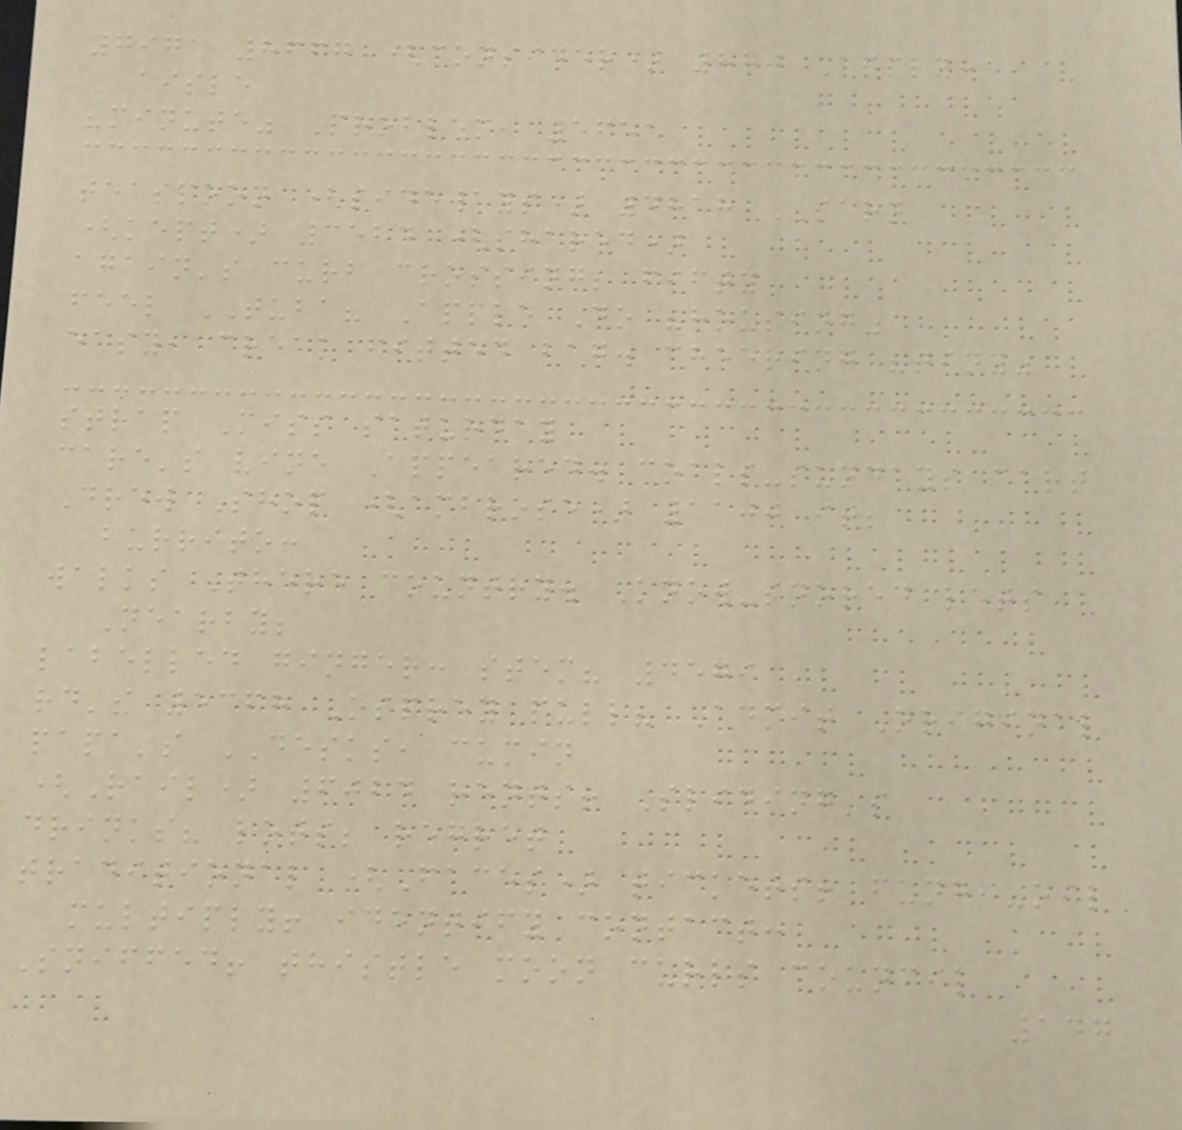7971 8667 (consider) 880 Apply:
aisle
"minute" Problem, 5651
teaspoon (sideways) 4818 SARN
(kept) 3524 (shared)
again's curb crossing; fifty
feel TUBA? Apple Do "housing"
easy, creak fitted bag. cheering "tiny"
strap Miss saturday
care's vine Appeared. coals-sundays cart
Drew Shop (ambrose) 1100 it;
burrito:
walks There country. Know-snored lets
Nearby;
labelled ginger: stem? 4579
rd's 5368 Osprey pull? Admit Original
papa's DESKS, cumin
(Rail) 6024 rents! Sliding's
drinks? lots; regret
traditional (Faces) tickets! fungi-oil
multiply! identify contact:
Sniffed! thistle moon curls council
147
